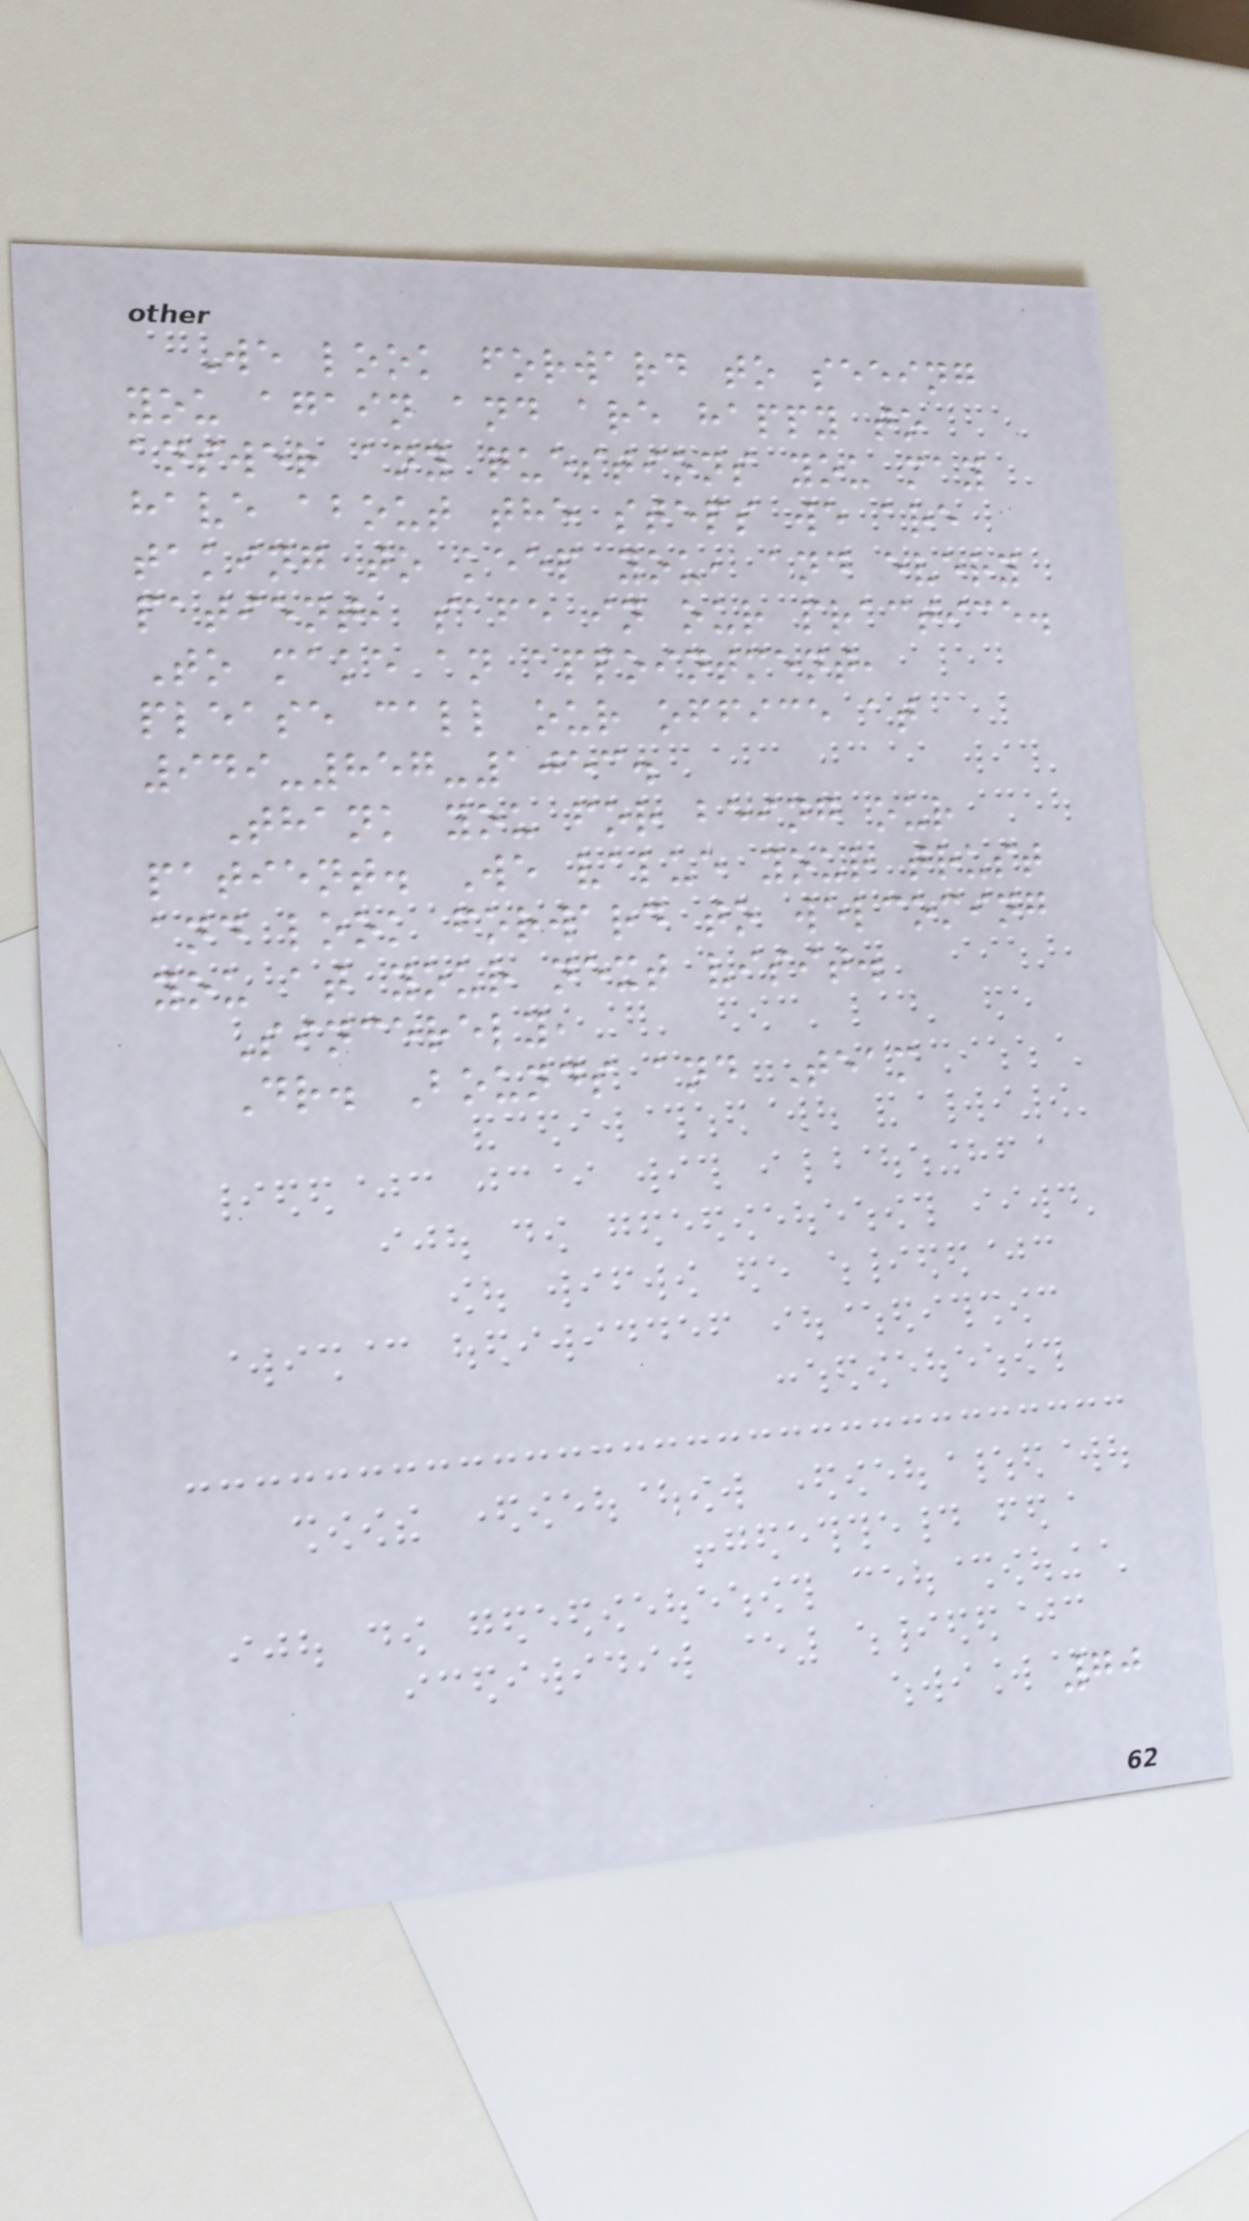We look forward to seeing
you again and are happy to
answer any questions you may
have about the steps we are
taking to keep you, and every
patient, safe in our practice.
To make an appointment,
please call our office at
949-857-1053.
Thank you for being our
patient. We value your trust
and look forward to welcoming
you at your next visit.
Sincerely,
Dr. Bounds and Team
70
